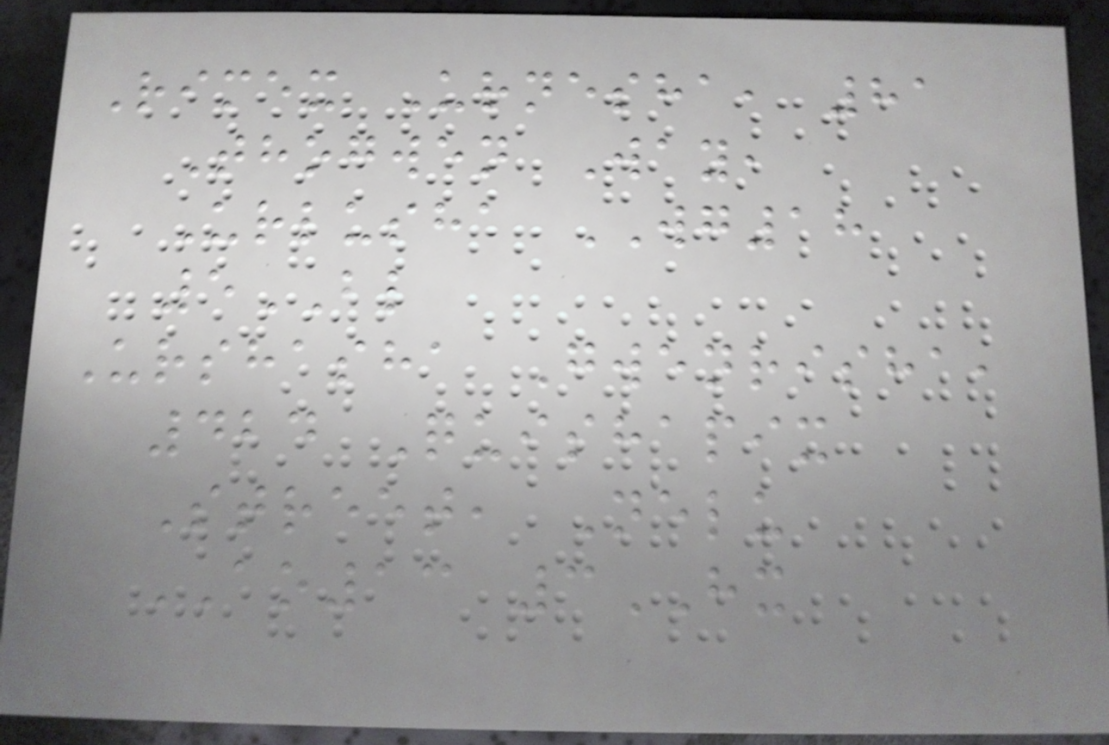Rimex Urnesha, 81
Thogwen Way,
Urlusha WG18
5BL
Urshasha Gwenrisha,
424 Quishapix
Street, Nelu
AO13 3HX
